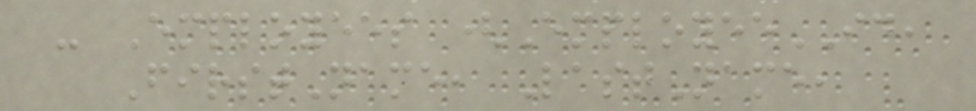- Employees (EmployeeID,
FirstName, LastName,
